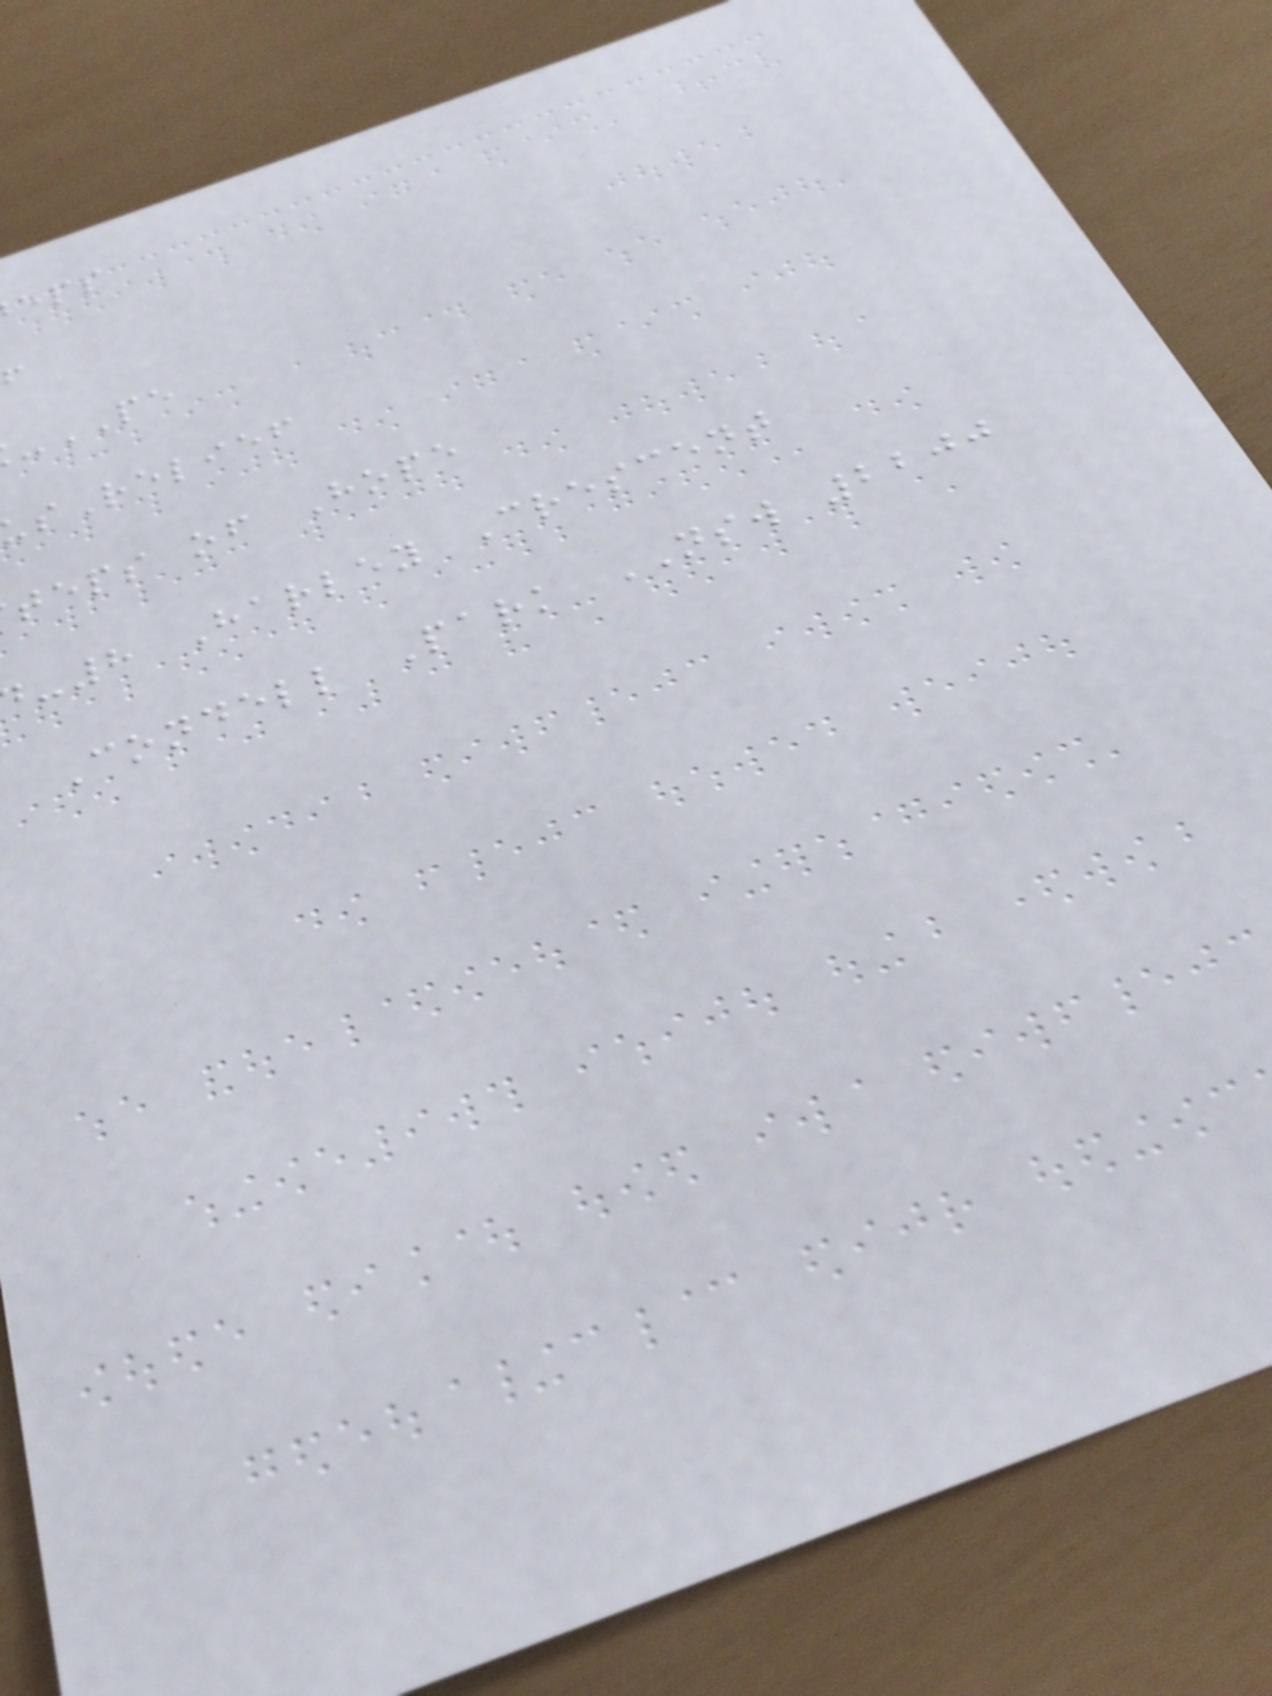PE
sRelief
teps of Hope
-8 Harley Crescent
Condell Park NSW 2200
